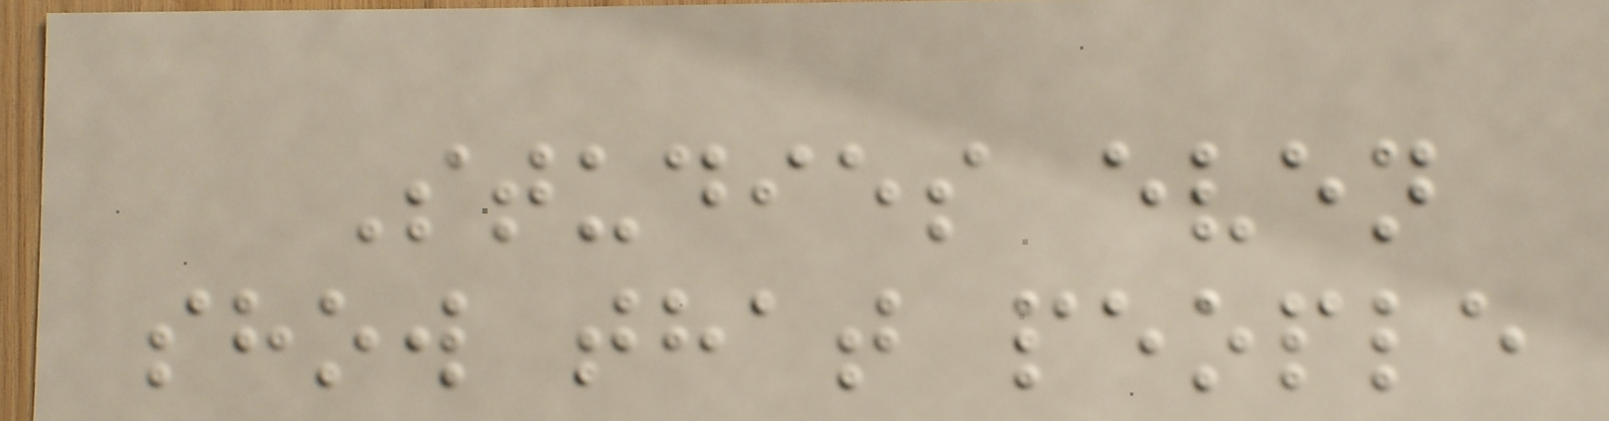Studies even
show that people
